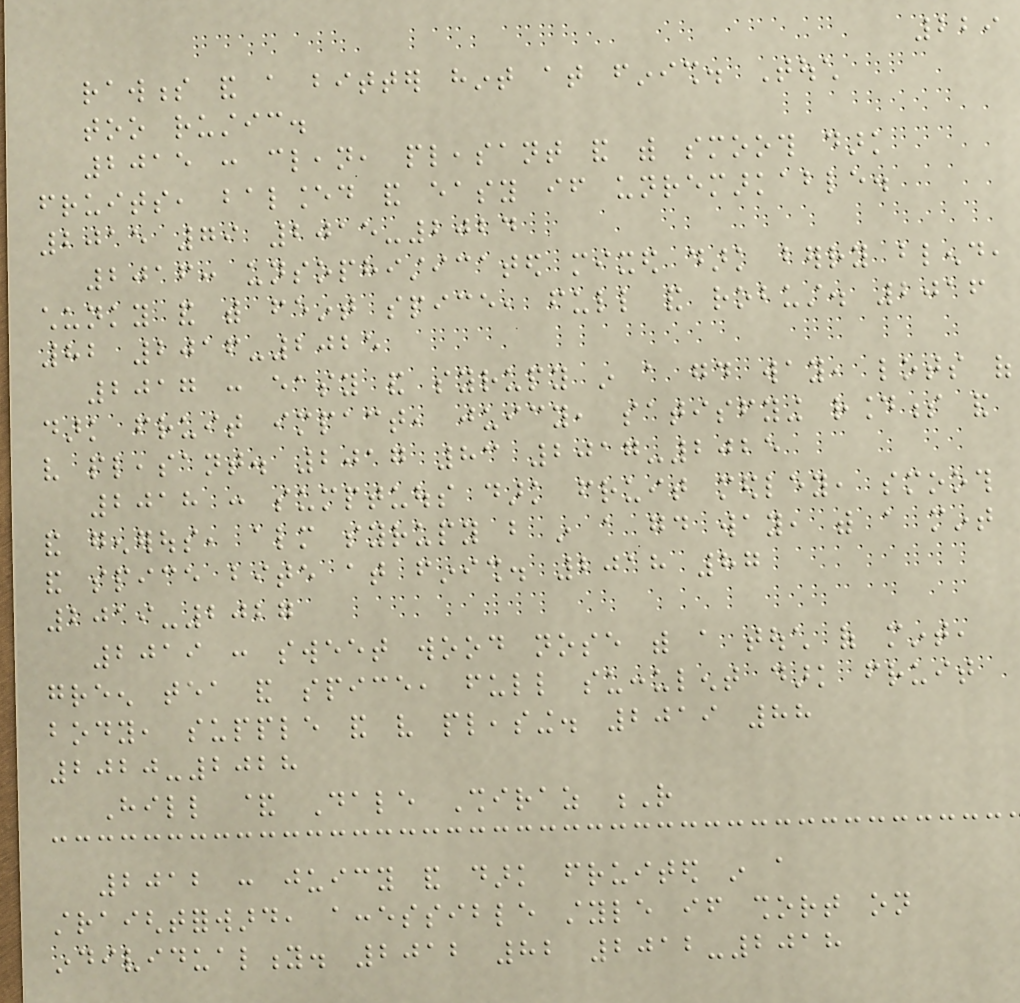229
rawness and a bitter hint at finish. Touch
too rustic.
2015 : clean, pleasant and with smooth dark
fruits, balanced and easy if unremarkable.
2015 79 2015-2024
2016: unsophisticated mixed dark berry blend,
chunky and with feint spice, full and robust. 2016
82 2016-2025
2017 : easy and syrupy in a good way, lots of
dark fruit impact, juicy, satisfying roundness and
very pleasant. 2017 83 2017-2025
2018 : sumptuous dark fruit medley, smooth
and generous, almost syrupy but in a good way, with a mint
and spice bite at finish. 2018 87
2019-2027
2019 : sweet wood nose with a touch of mint,
green tea and spice, full succulent dark fruit
body, supple and very pleasing. 2019 88
2020-2028
Hill & Dale Shiraz R
2012 : juicy and dark fruited in a
straightforward, accessible style if short on
individuality. 2012 82 2012-2018
